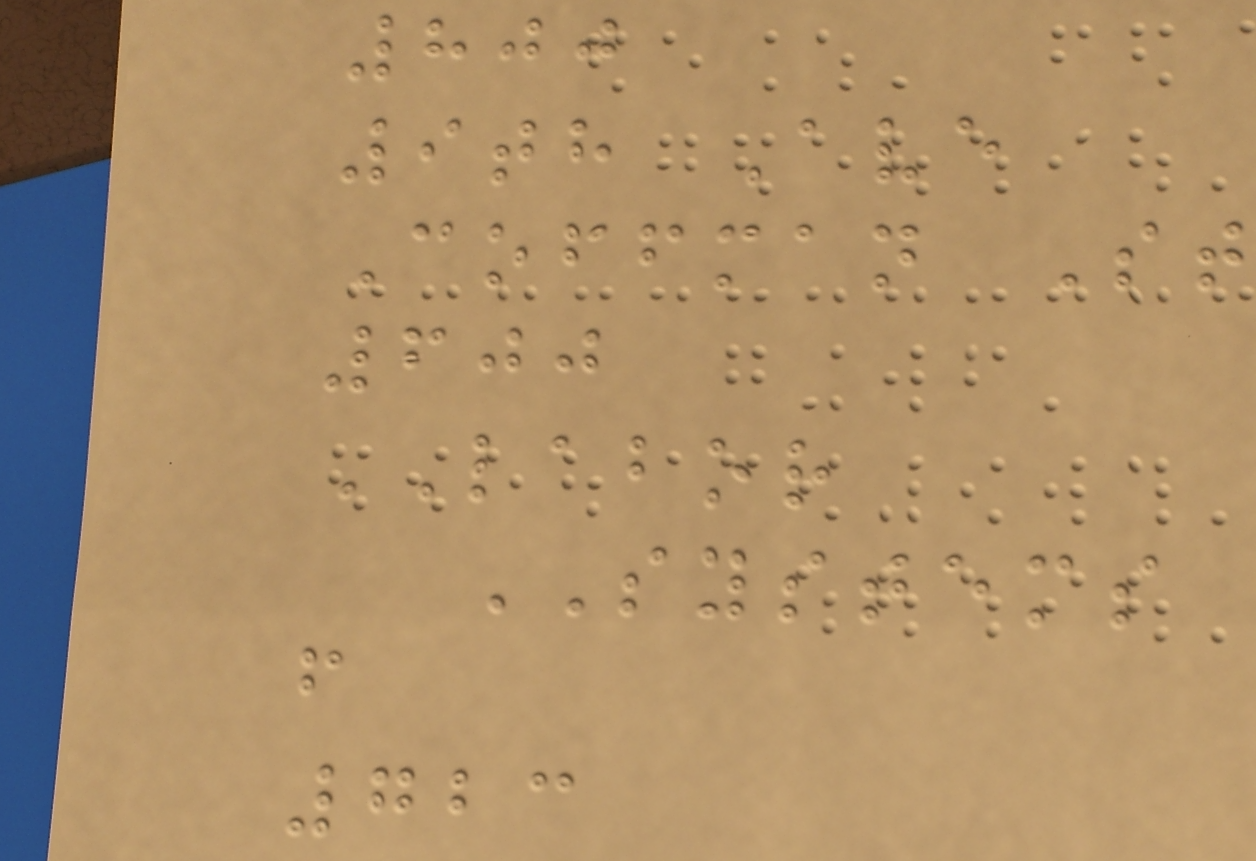800
9th Ave
Coffman St
600
LABOR
SYSTEMS
f
723
